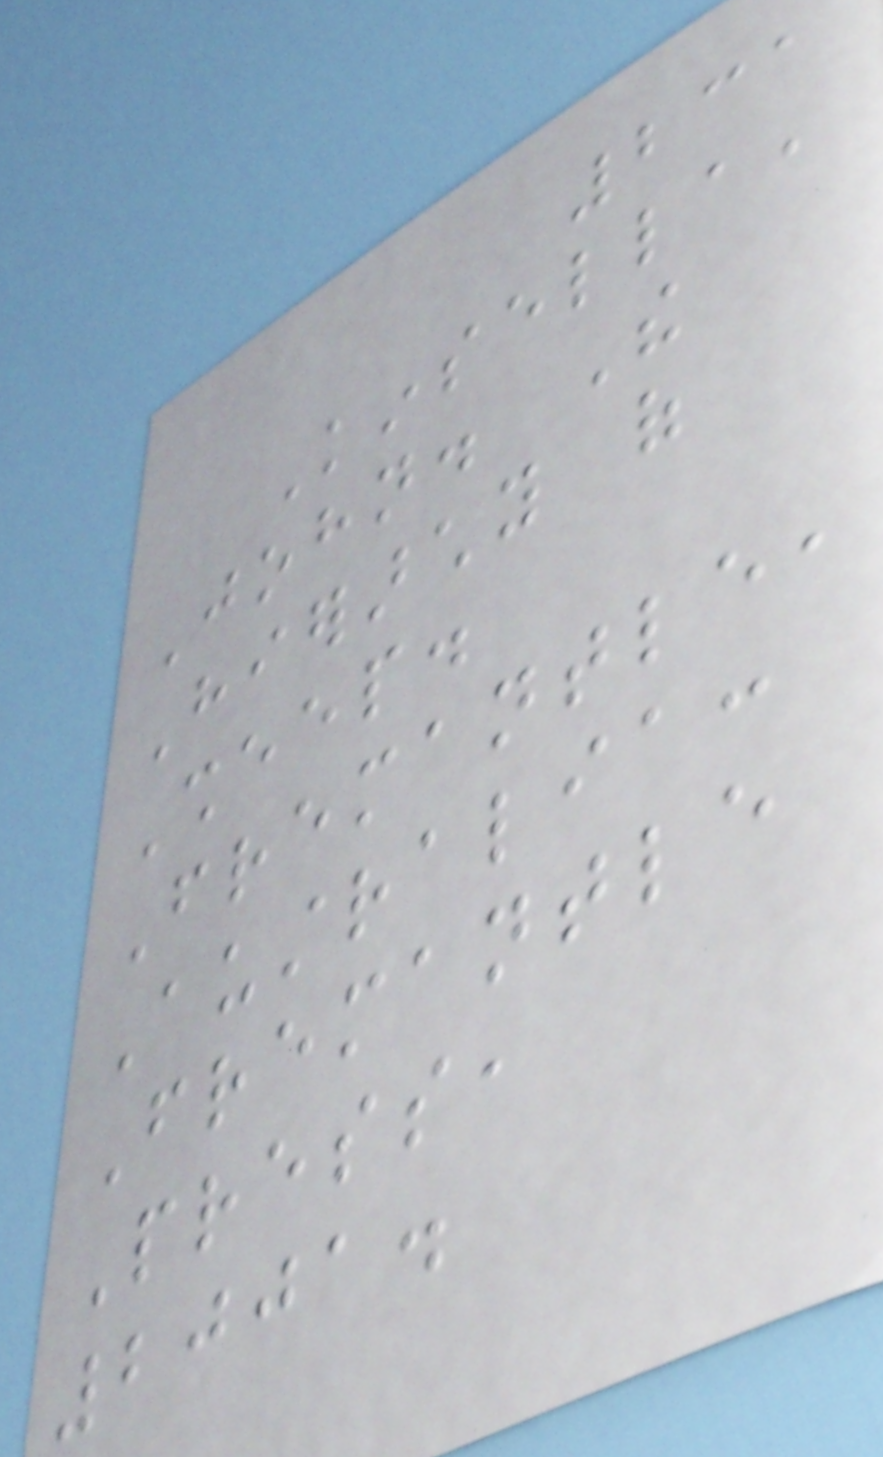231
Kinsella,
John. The
Hierarchy of
Sheep.
Fremantle,
Australia:
Fremantle
Press,
2001.
